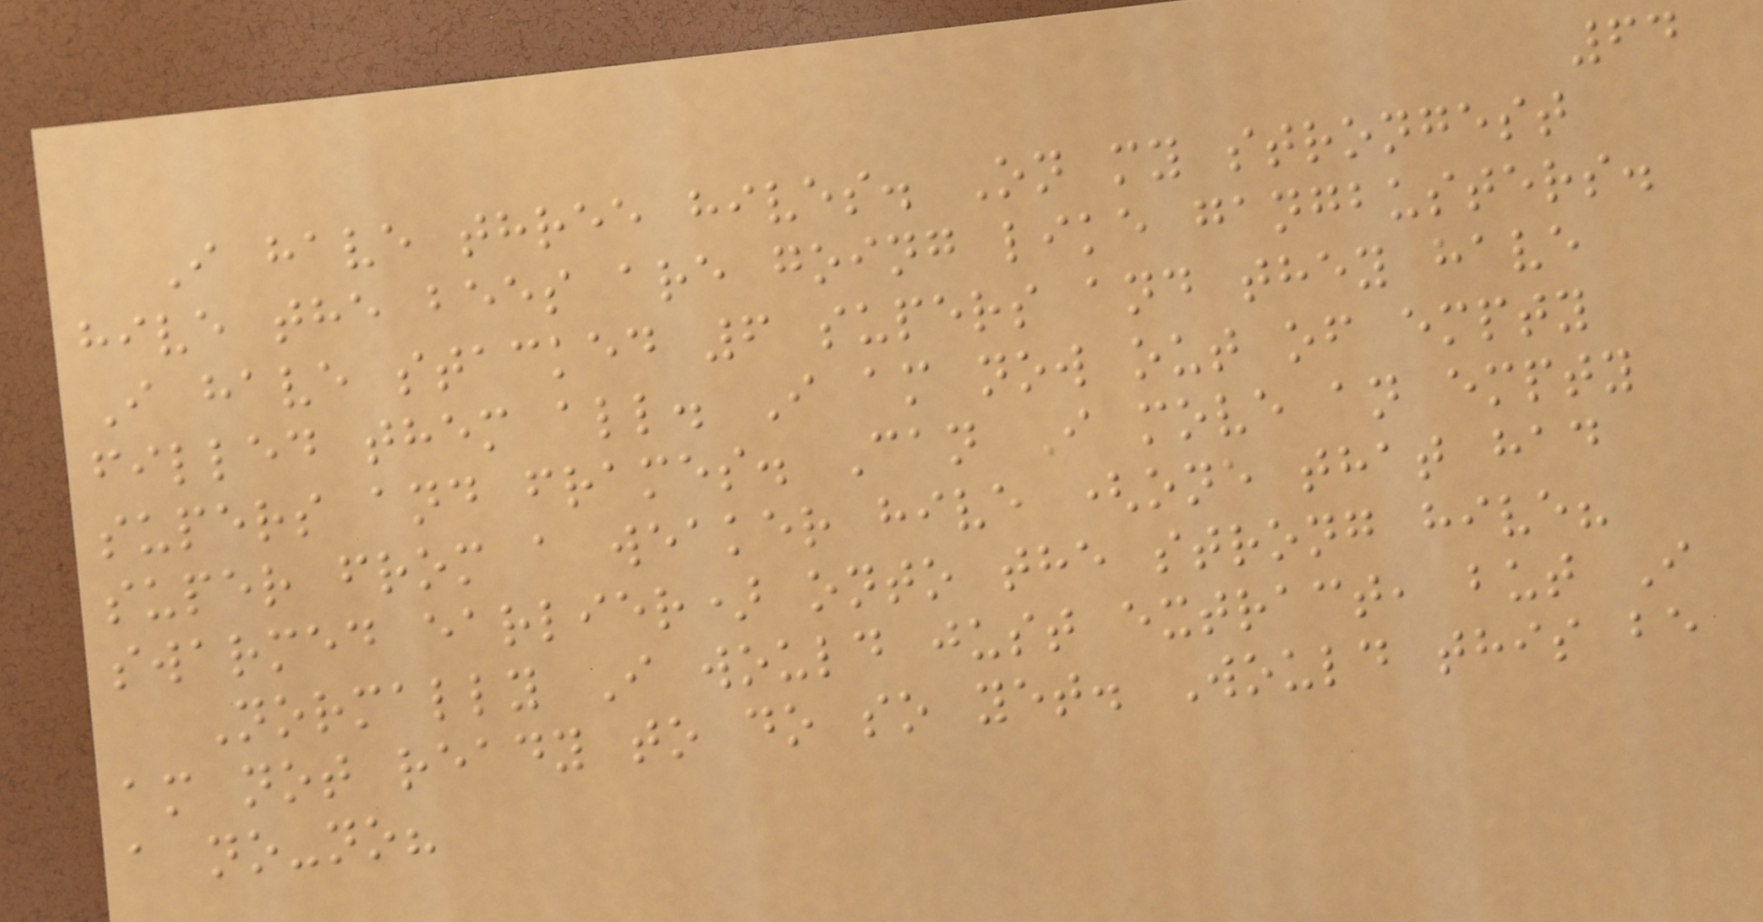64
I have three hives. On my strongest
hive the bees are going like gangbusters.
I have stacked 6 supers and they have
filled them all. I am now out of empty
supers and frames. Can I move an empty
super from a weaker hive (one that had
swarmed earlier) onto the strong hive?
Normally I would just extract, but I
am not ready to do so yet. Would this be
a no-no?
